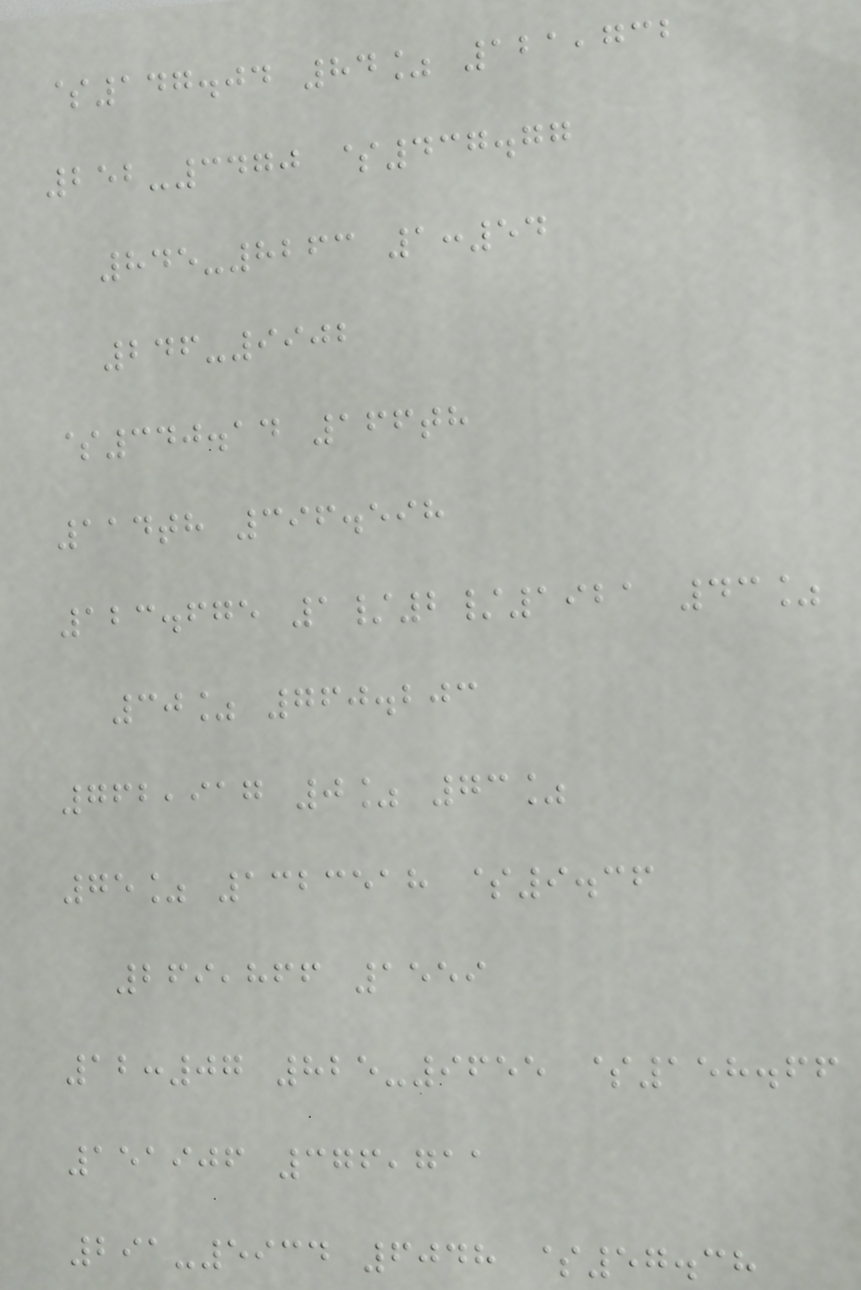$147.04 84% 121,732
252-3470 $437.77
845-8263 1:54
246-9902
$340.14 166th
114th 396.598
123.675 1/2/1921 43%
30% 760.203
762,917 0% 73%
75% 1323518 $9.36
269,866 1559
12:07 825-9655 $158.66
151906 376,711
291-5934 6048 $57.38
